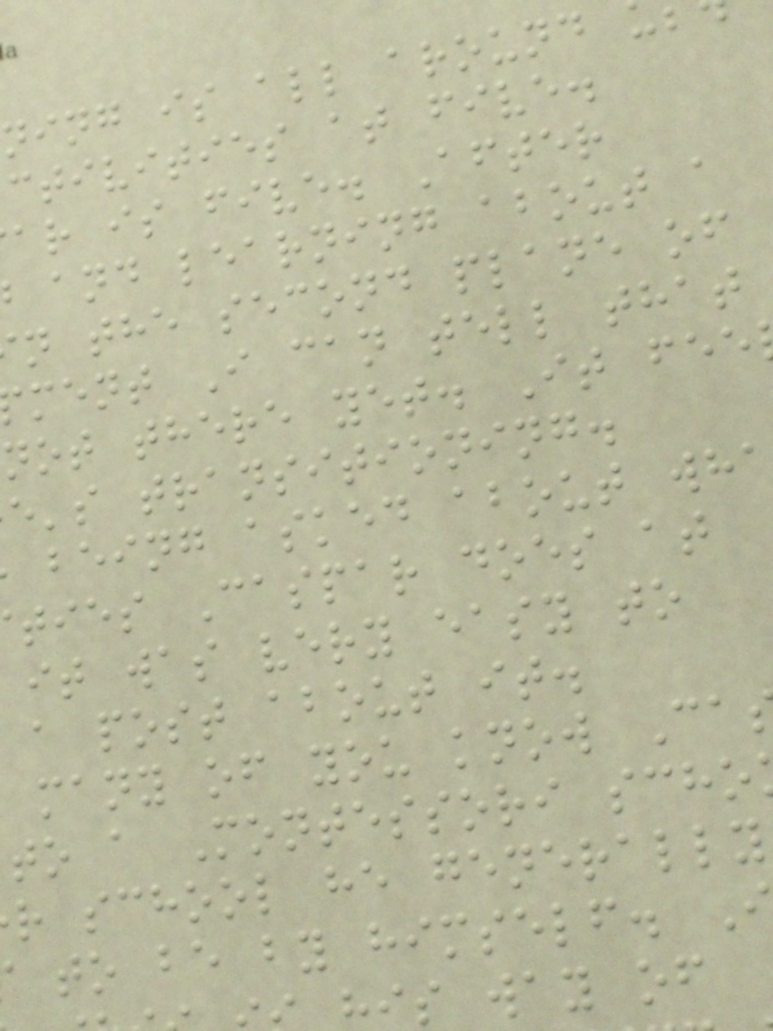ning is all around
ctivities at five.
ar is five. After
and learning about a
n the second plane of
ment I can tell that
not there yet. It fee
e's transitioning.
being asked about wh
ties Caspar does at
it was very easy to
a post about it.
many of you know Ca
to a Montessori scho
r school he generally
to be by himself.
is way of
